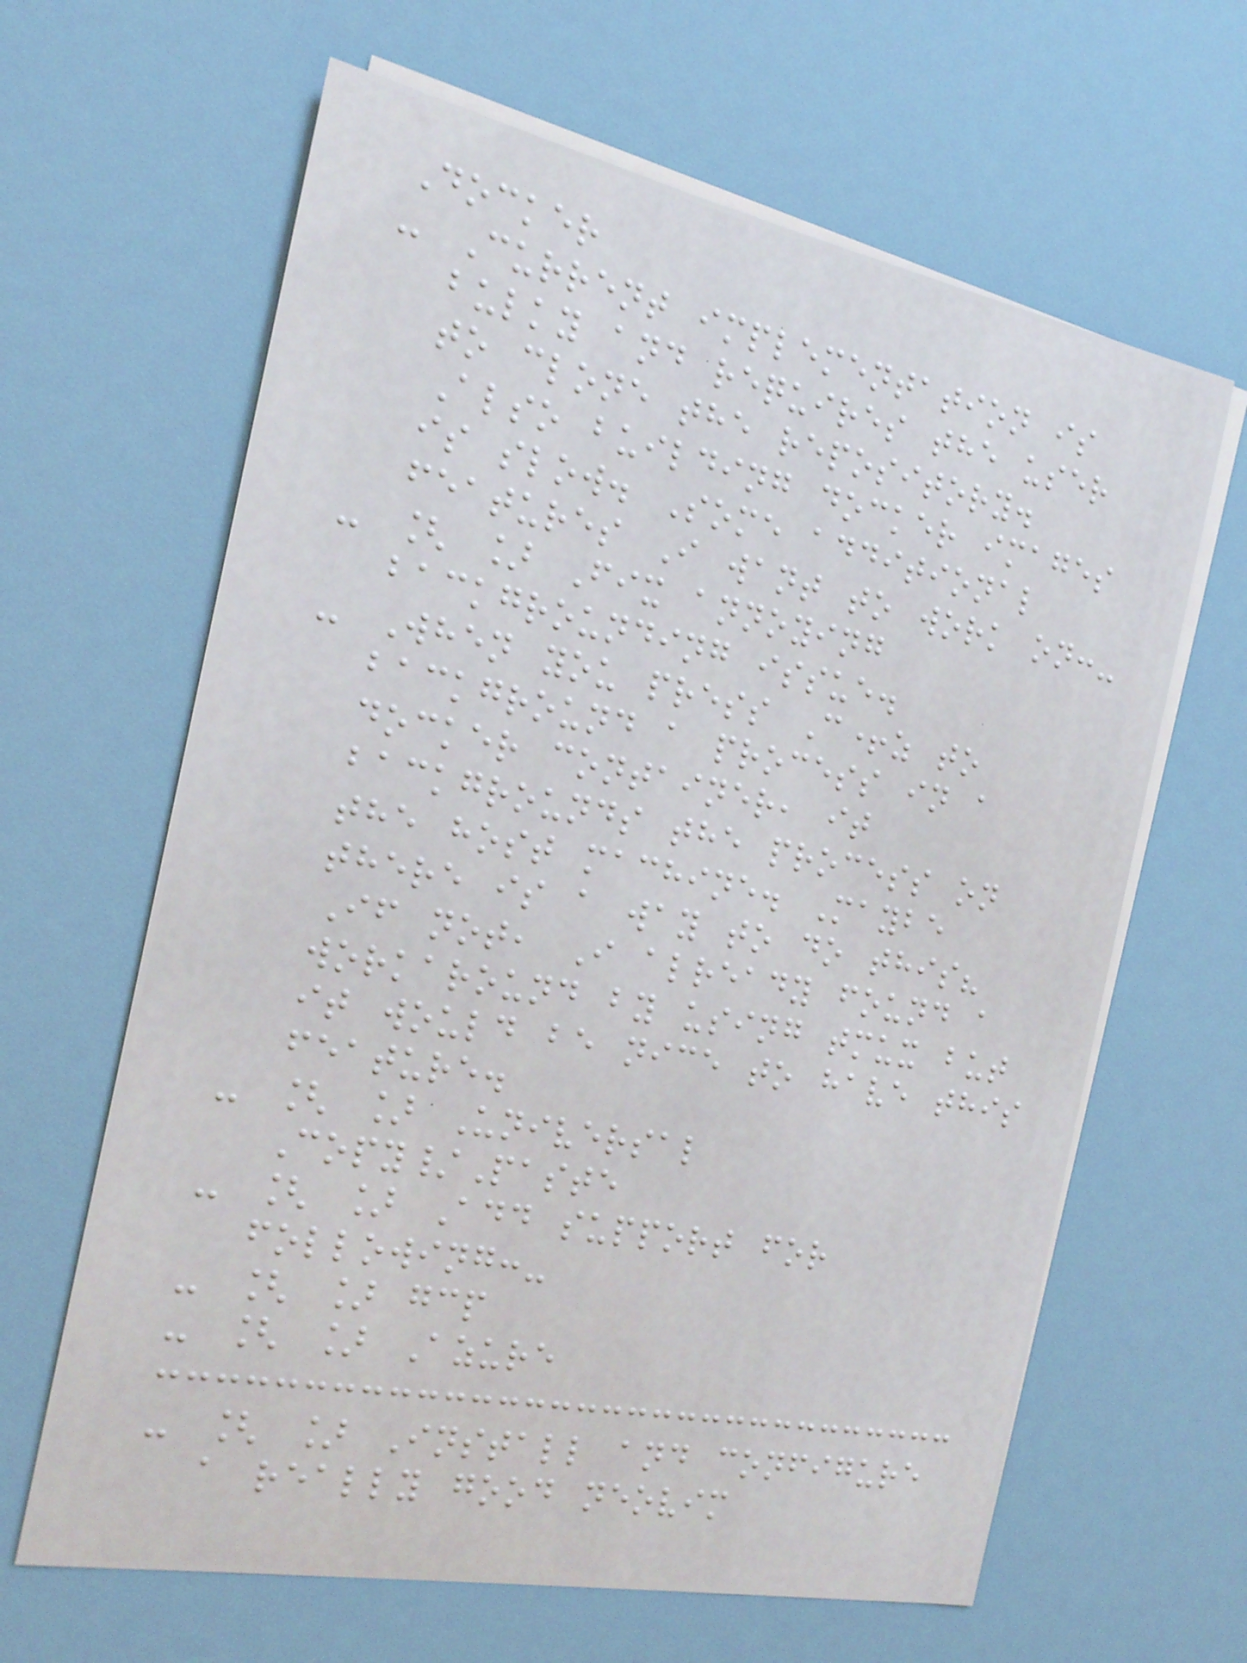Docker
- Current implementation is
bulky and requires the user
to clone the repository.
Also building docker images
is slow. Some additional
features I want to work on:-
- [ ] Fix annoying
backgrounding issue.
- When you press C+z to
background a process in a
docker container, it
backgrounds the process on
the host machine. Maybe
there is a way to do this?
If not, I already found a
workaround by using tmux but
it would be nice to have this
feature.
- [ ] Universal
Copy/Paste
- [ ] Add support for
following:-
- [ ] gcp
- [ ] Azure
- [ ] Install and configure
a really good neovim
